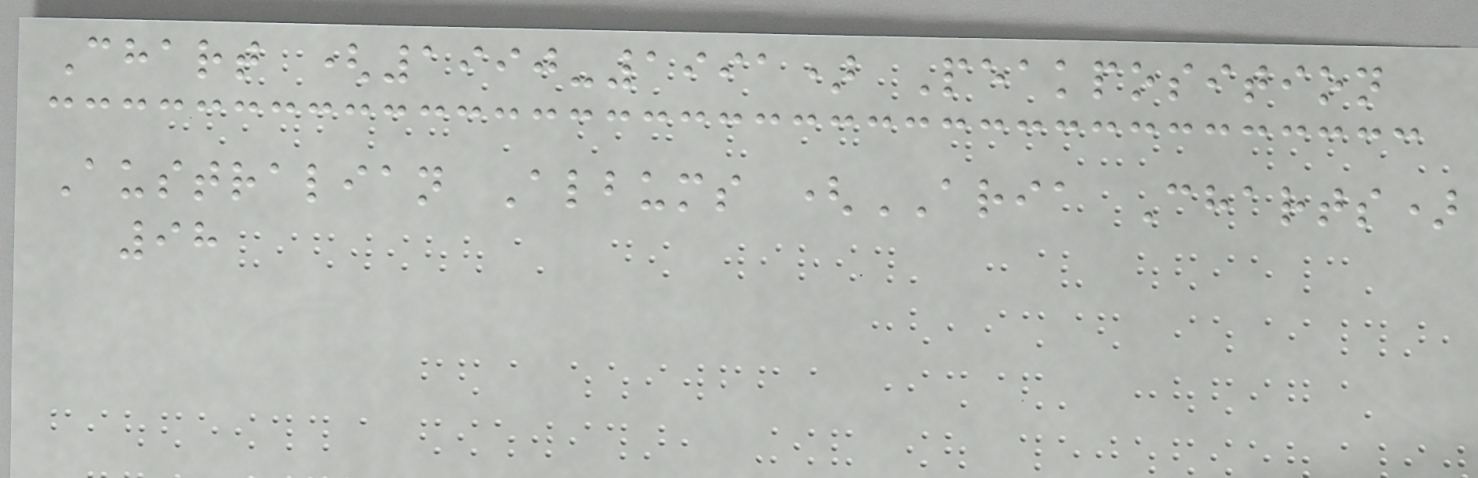Chart (1990-1991) Peakposition
Australian Albums (ARIA Charts)
98
